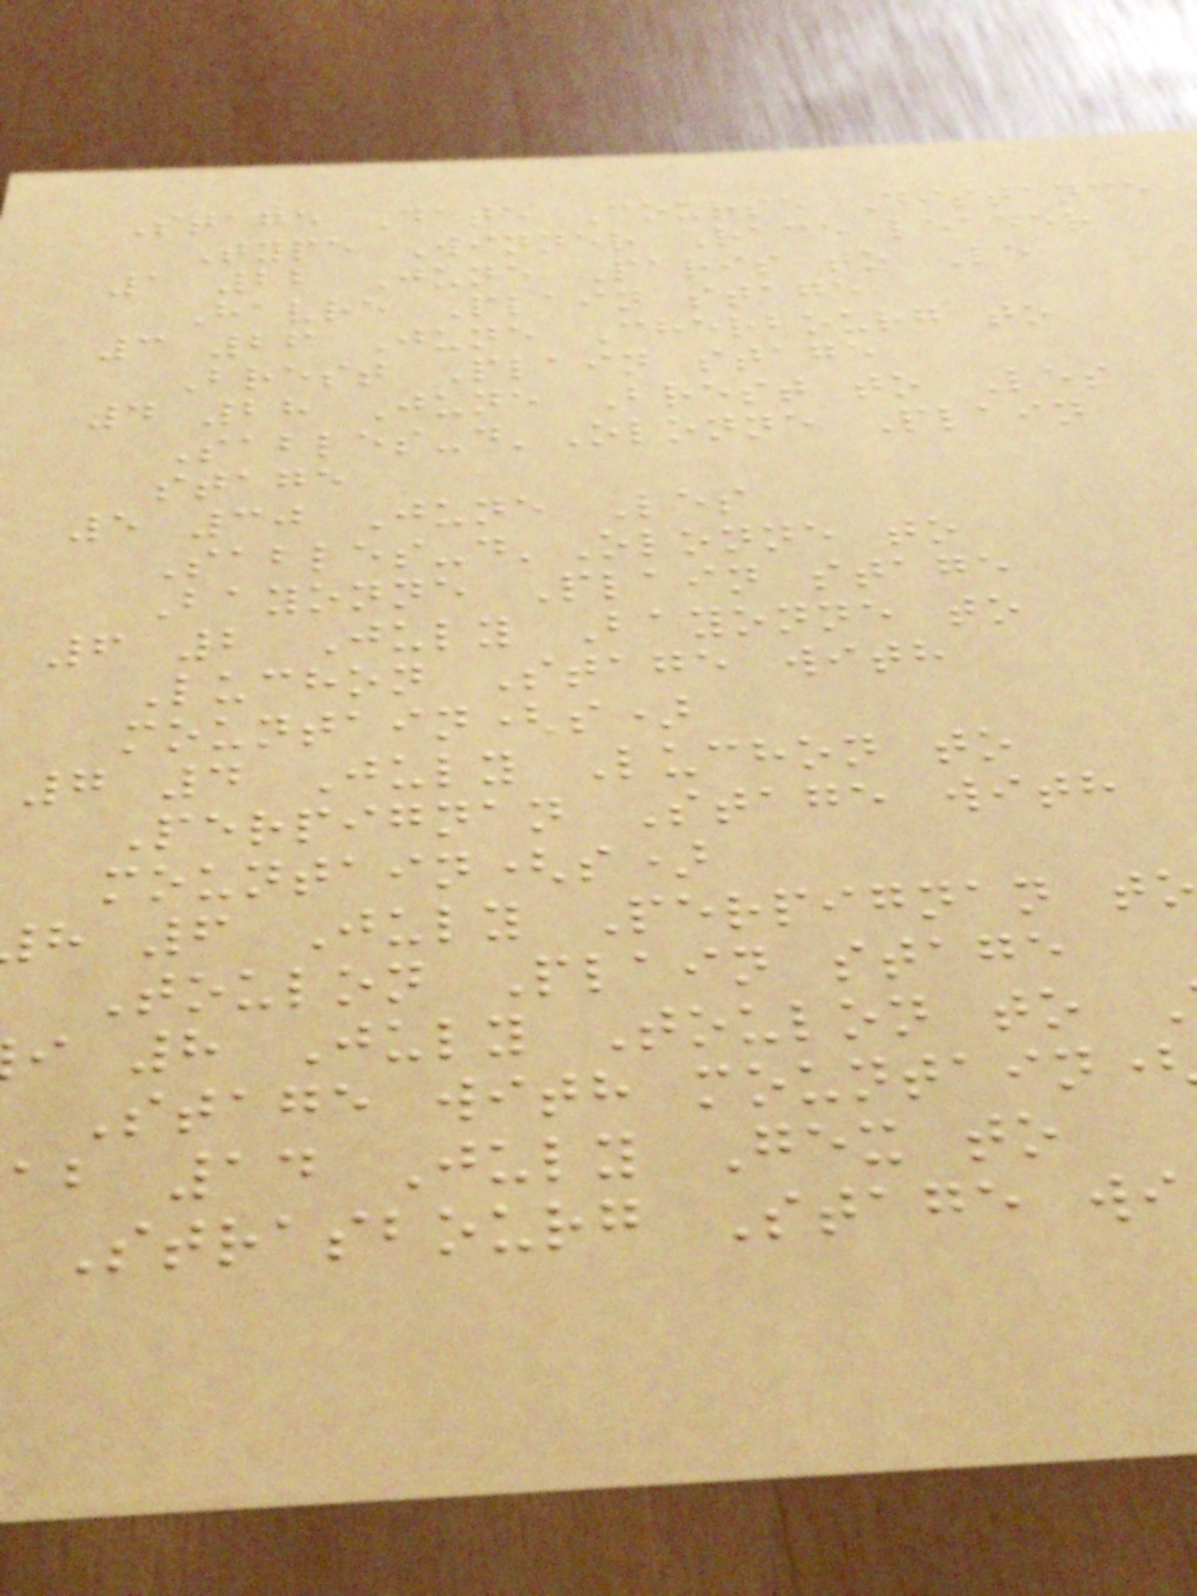Stage Date Course Distance
Type Winner Race leader
1 22 June Paris to Le
Havre Plain stage
3 26 June Cherbourg to
Brest Plain stage
4 28 June Brest to Les
Sables-d'Olonne Plain
stage
5 30 June Les
Sables-d'Olonne to
Bayonne Plain stage
6 2 July Bayonne to
Luchon Stage with
mountain(s)
7 4 July Luchon to
Perpignan Stage with
mountain(s)
h 6 July Perpignan t
Toulon Plain stage
i 8 July Toulon to
Stage with mountain
ab 14 July Gex to
Strasbourg Stage wi
